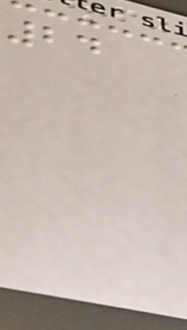24
